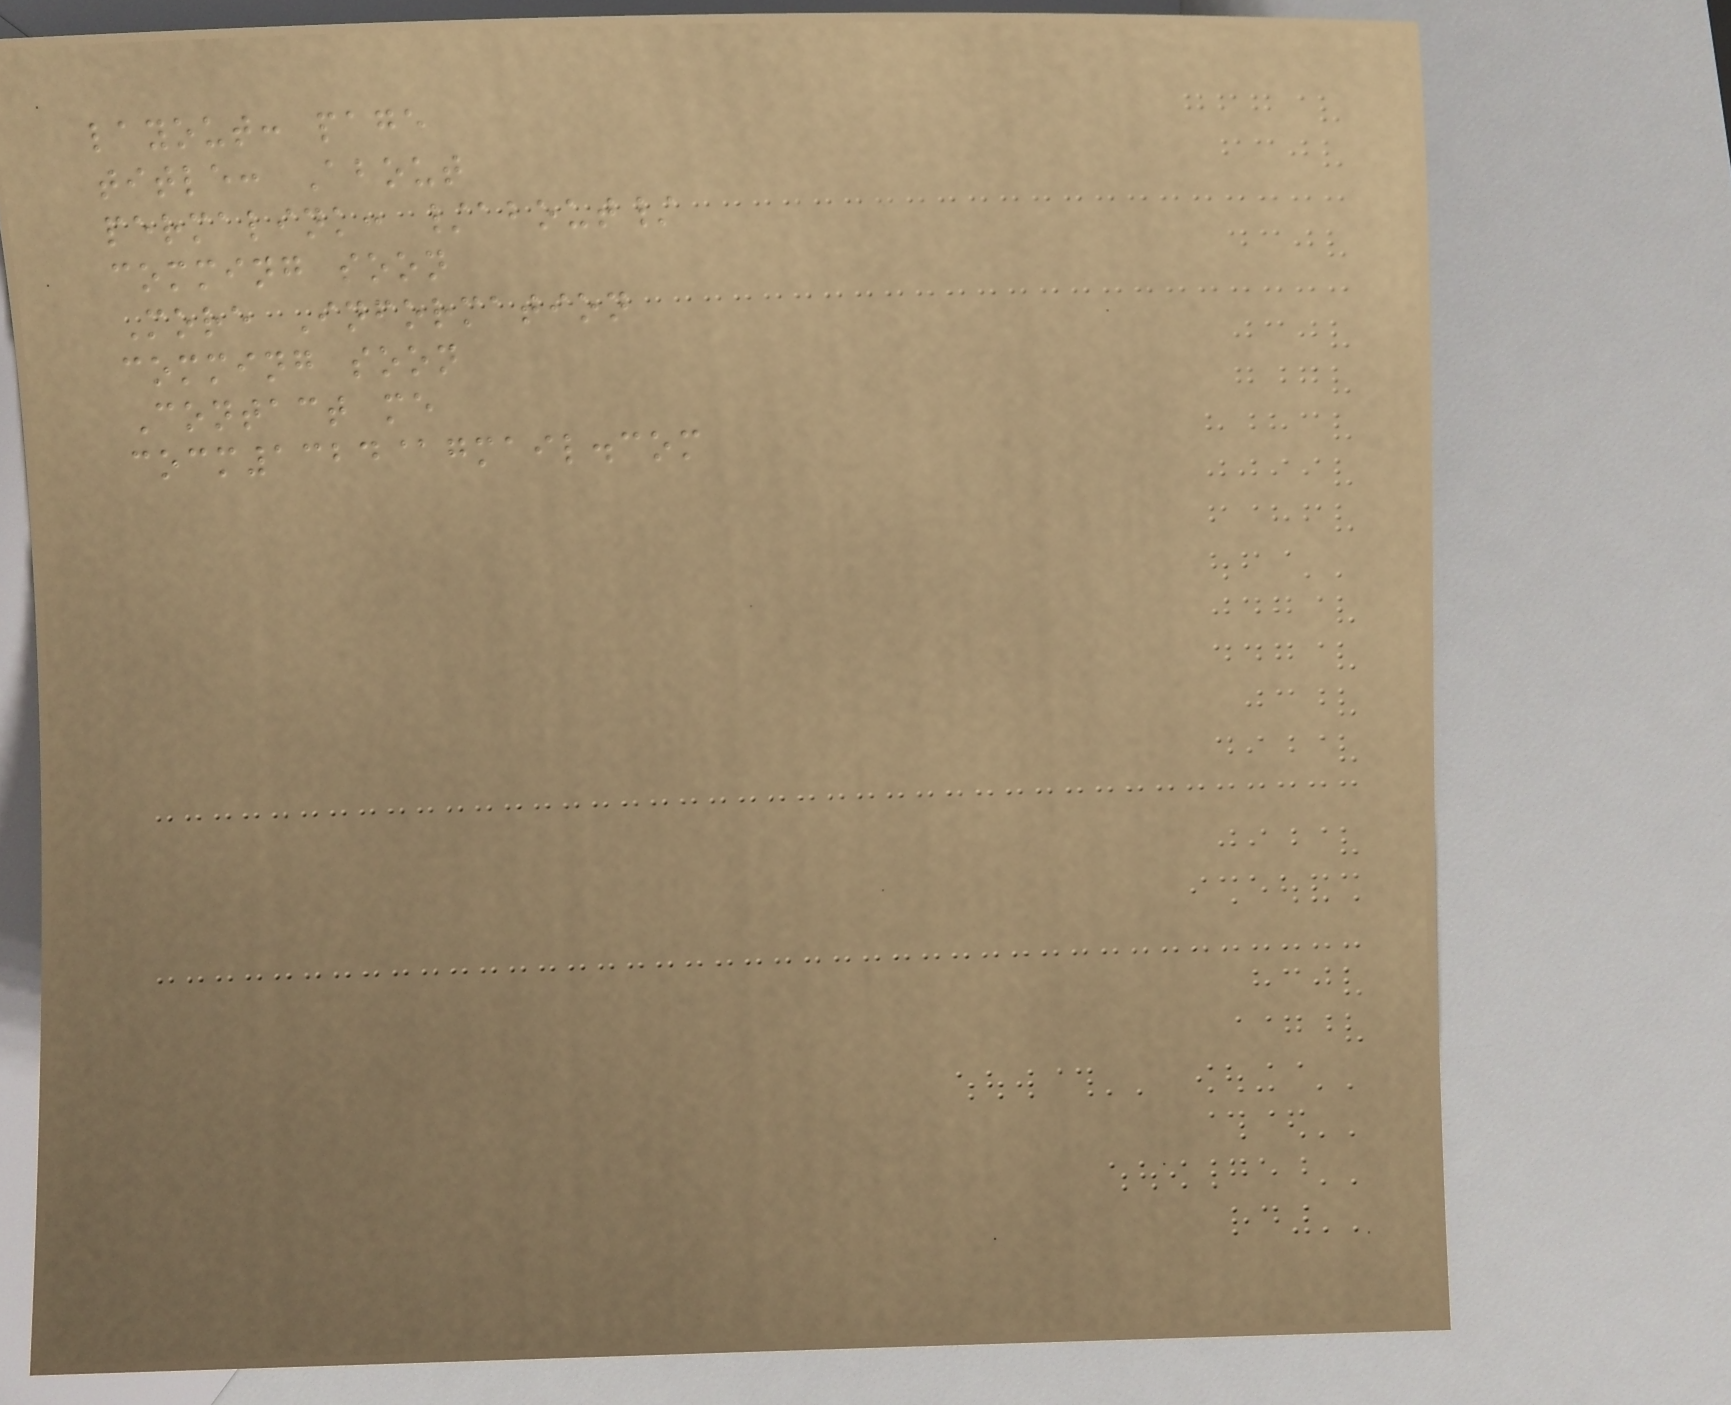layout: page
title: About
permalink: /about/
comming soon
More Information
comming soon
Contact me
cocm1324@gmail.com
